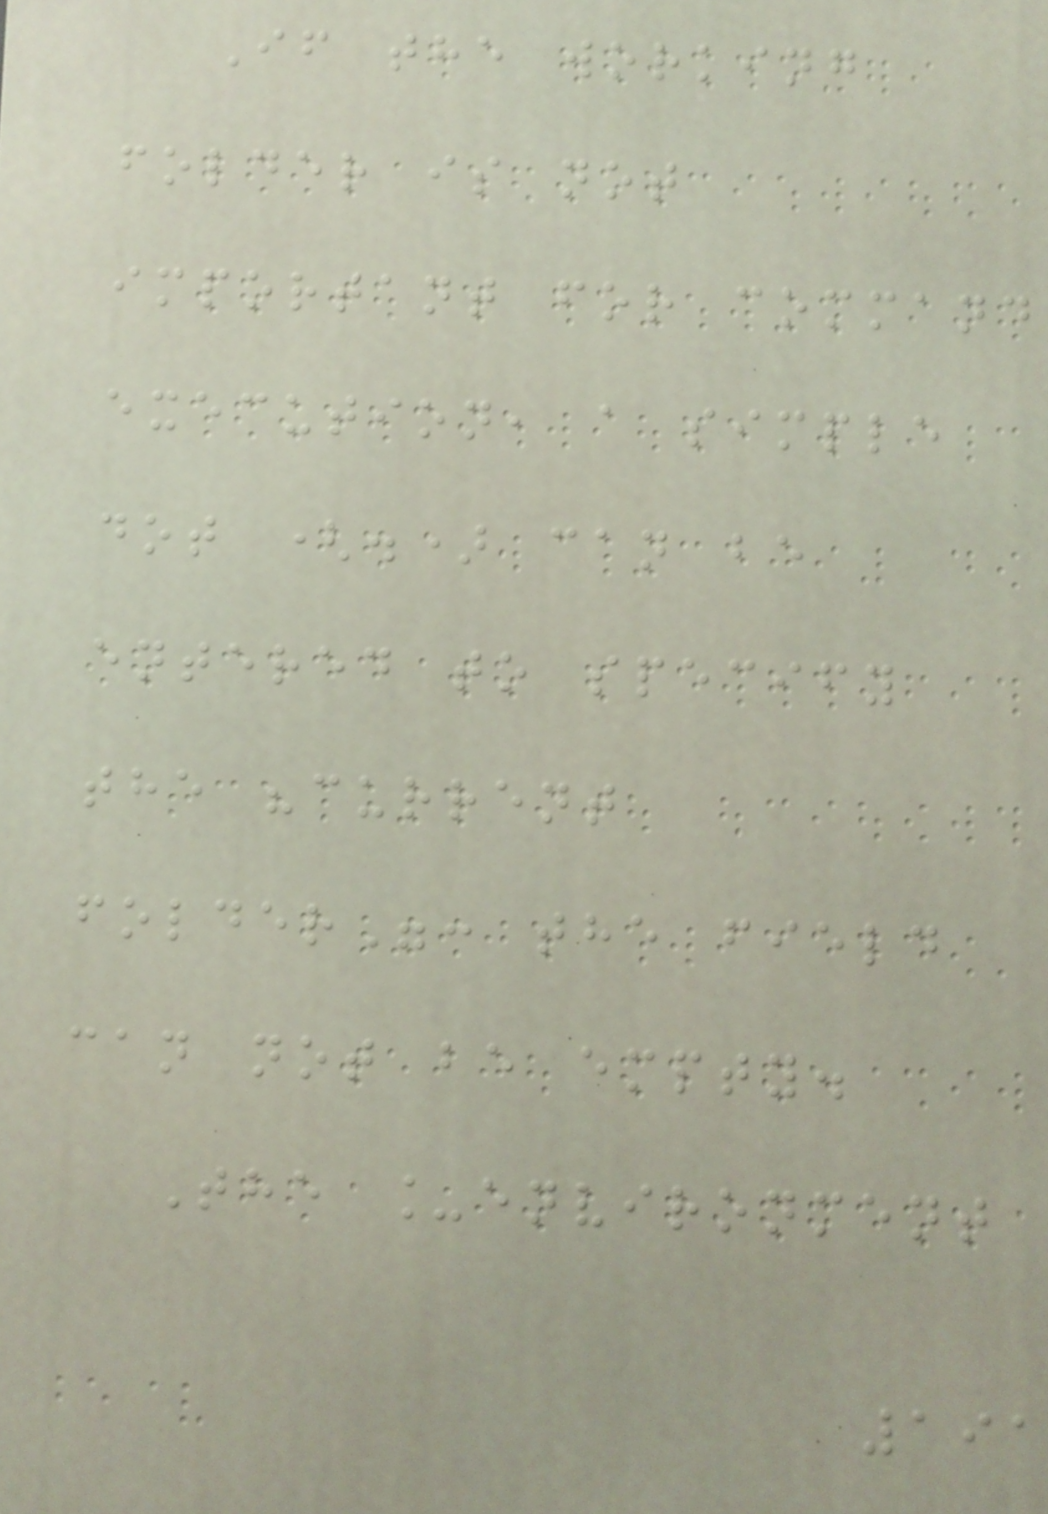If the working
folder is not
important for command
execution, a simple
dot (.) can be
entered to specify
the "current
folder": the field
can not be empty.
The _environment
191
